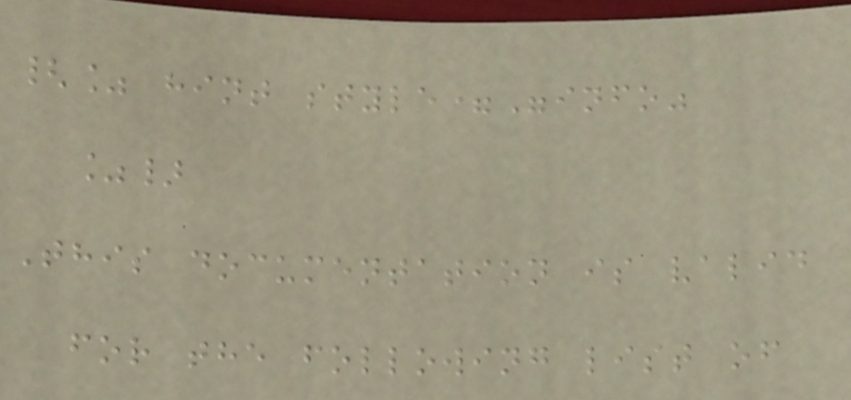{% hint style="info"
%}
This documentation is valid
for the following list of
